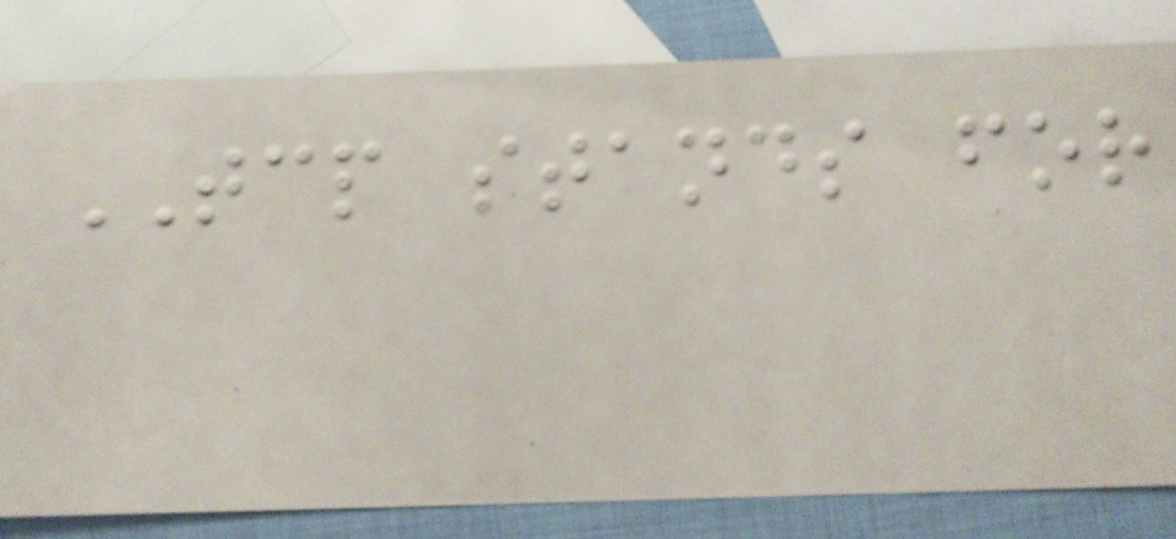TCP stands for
